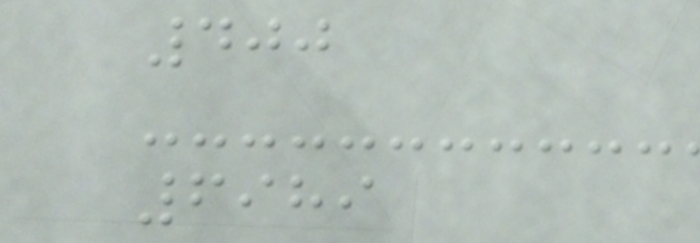400
6989
